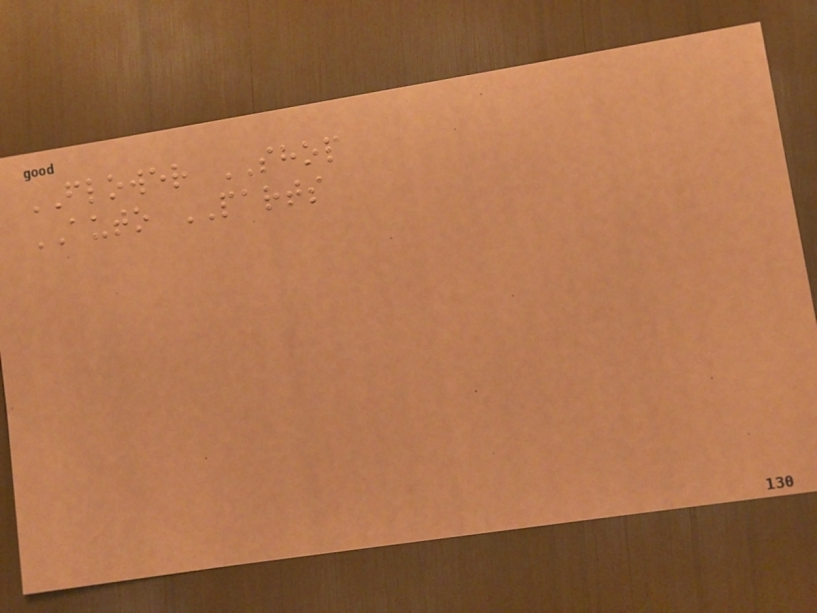FLOWER SHOP
AUTO PARTS
